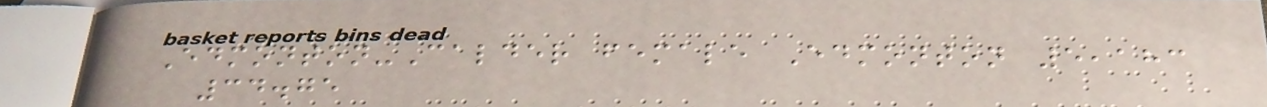Edmonton-Calder female Edmonton 5,183
34.75
